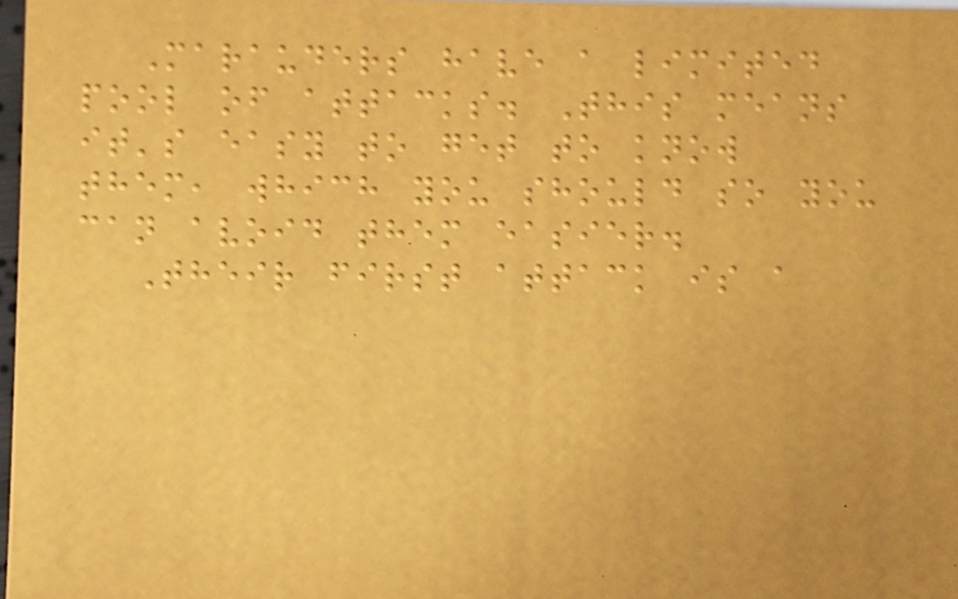Marauders have a limited
pool of attacks. This means
it's easy to get to know
them, which you should so you
can avoid them easier.
Their first attack is a
